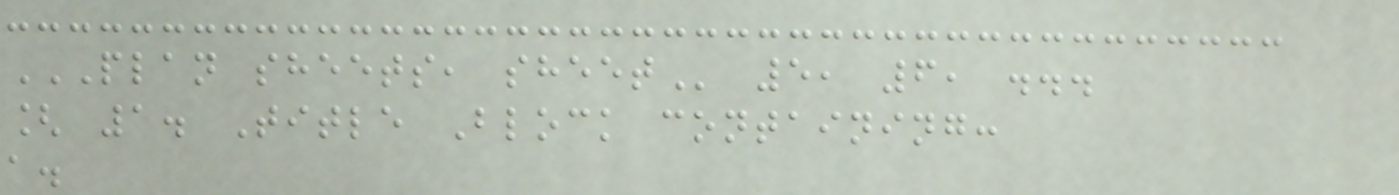PLAN SHEETS, SHEET 5, 6, ...
[ 1. Title Block containing:
a.
